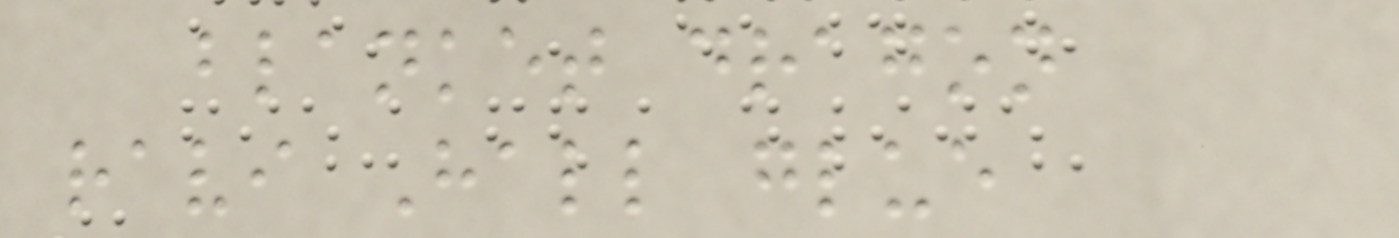blanket dragon
ravi Hall glue
